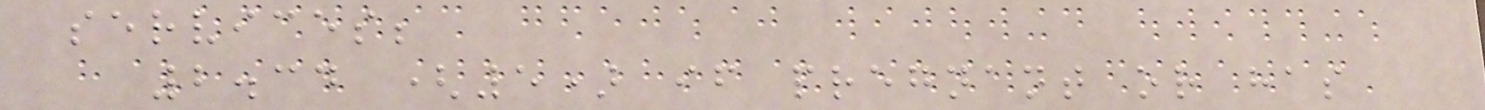services;
2.34 (5) if pregnant or has
